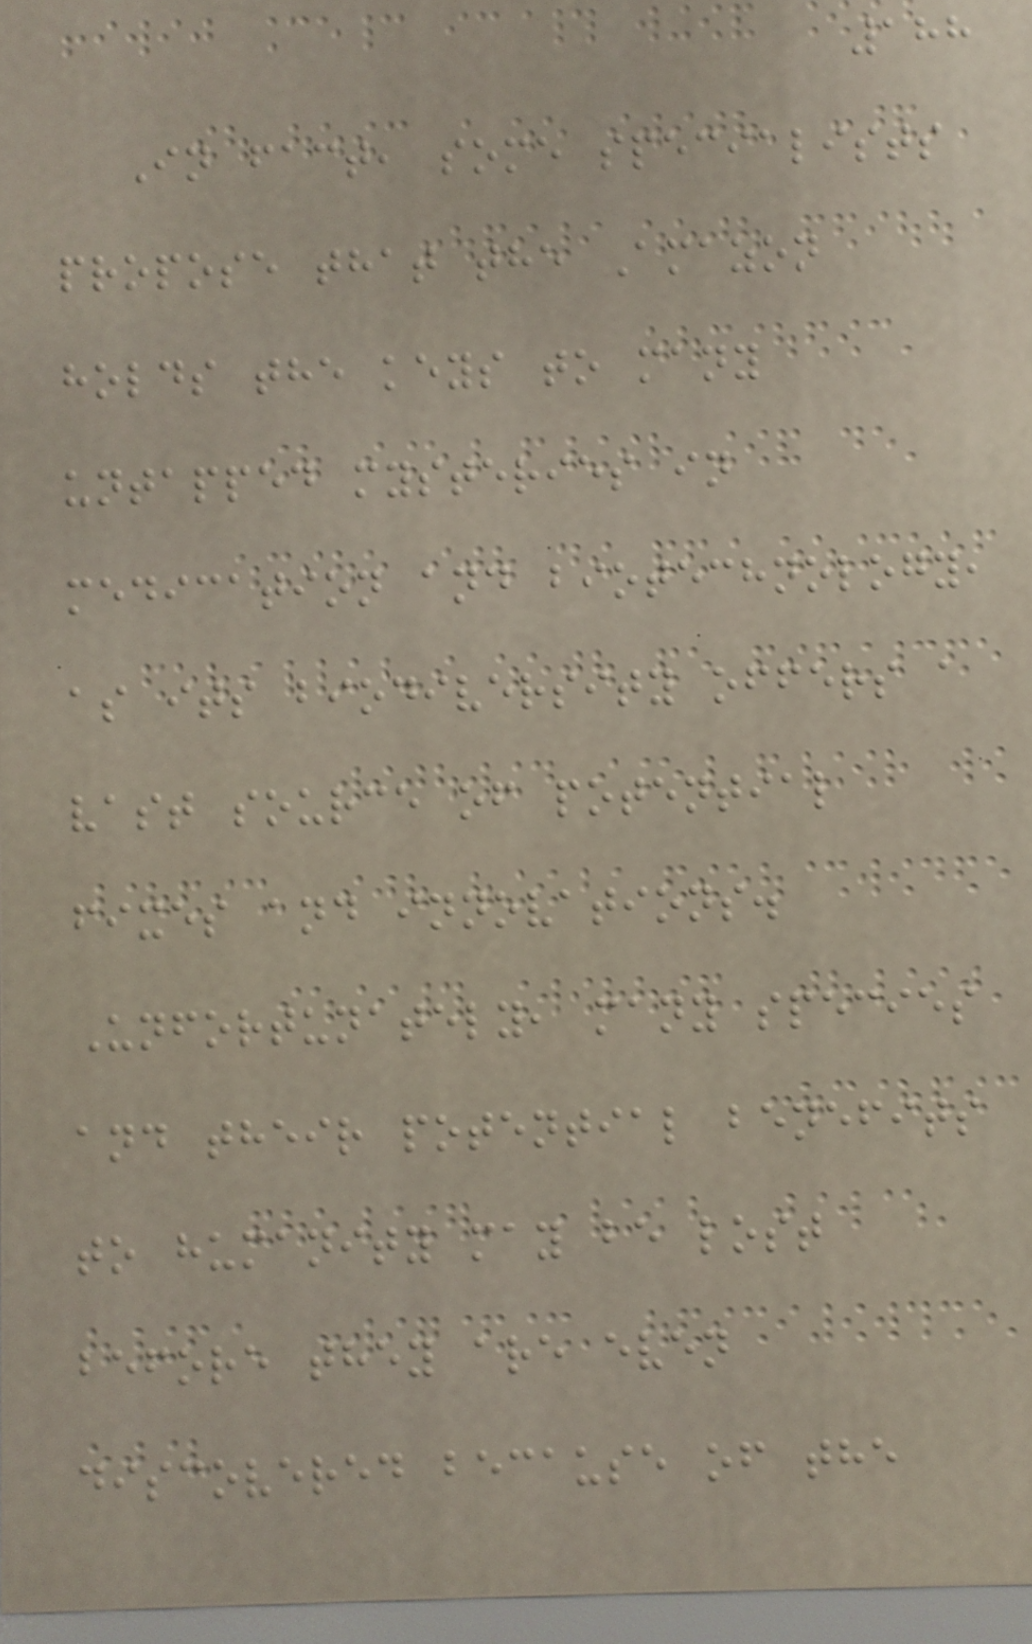188
In fact, some specialists
propose that the Amazon
holds the keys to many
untapped mysteries in
medication and biotechnology,
as its biodiversity offers a
vast source of potential
fixes and innovations.
Unfortunately, many species
and their potential benefits
to humanity may be lost
before they are even
discovered because of the
